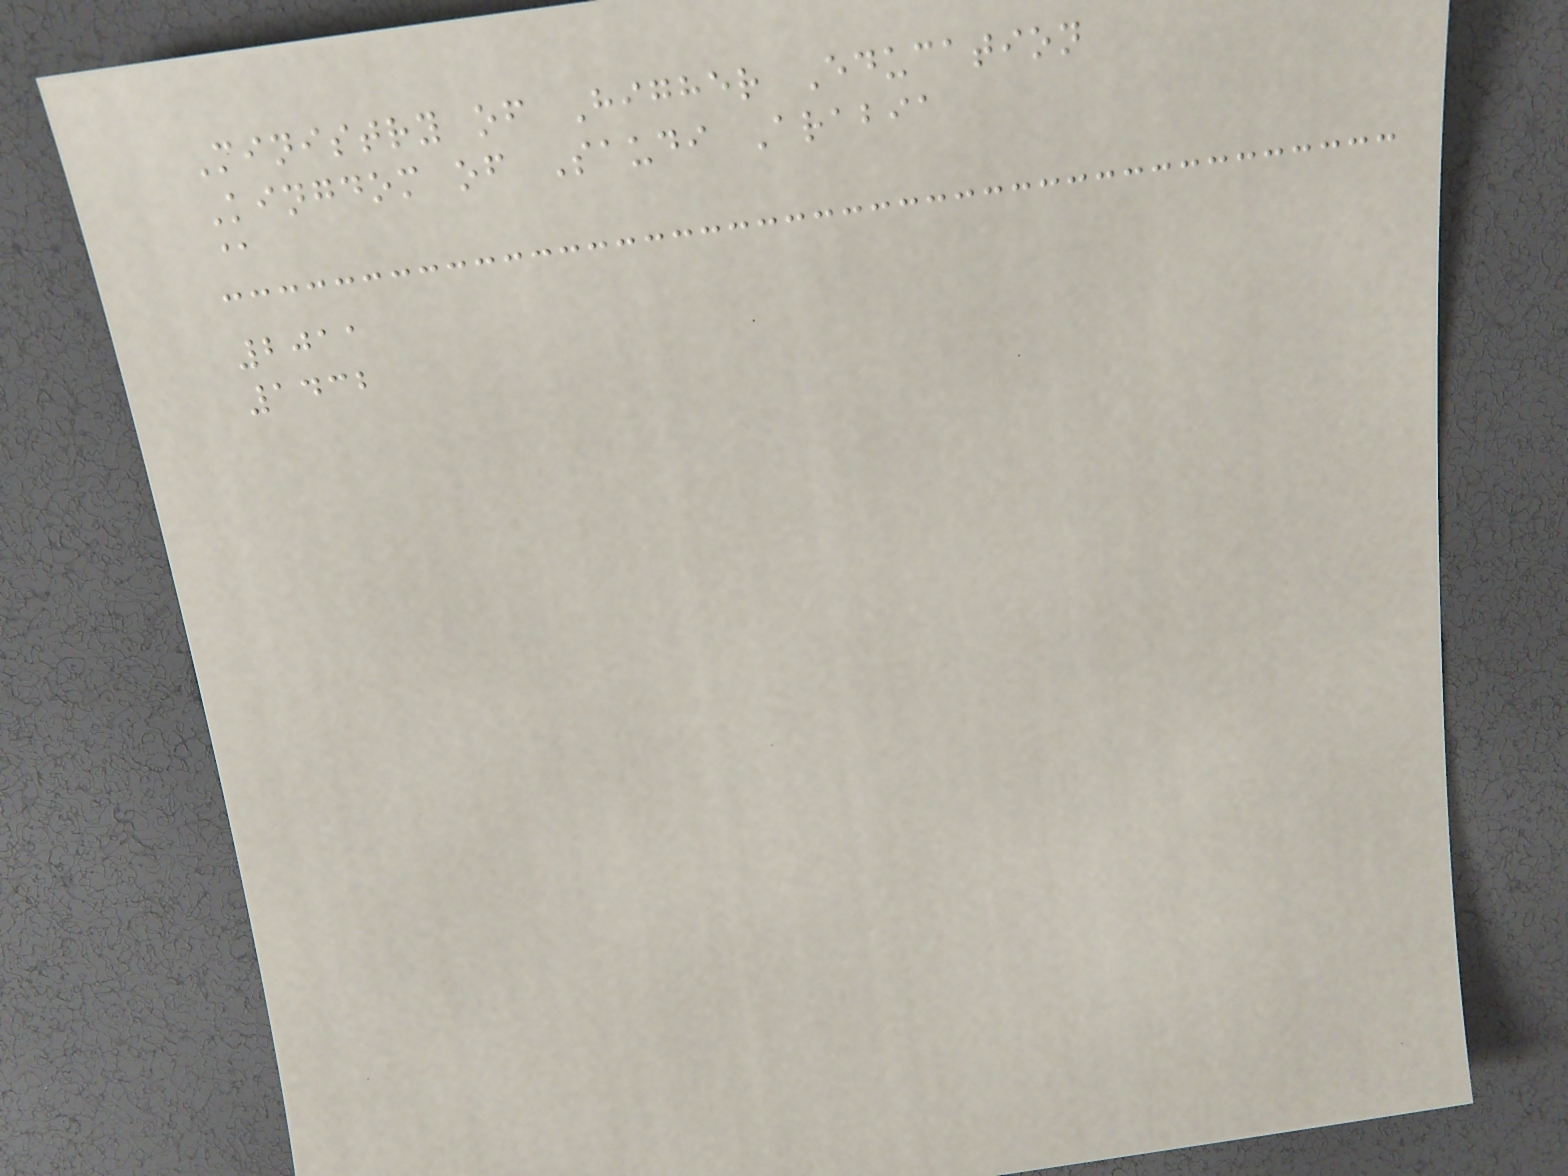Ministry of Higher Education
Kingdom of Saudi Arabia
@
2011
1432
